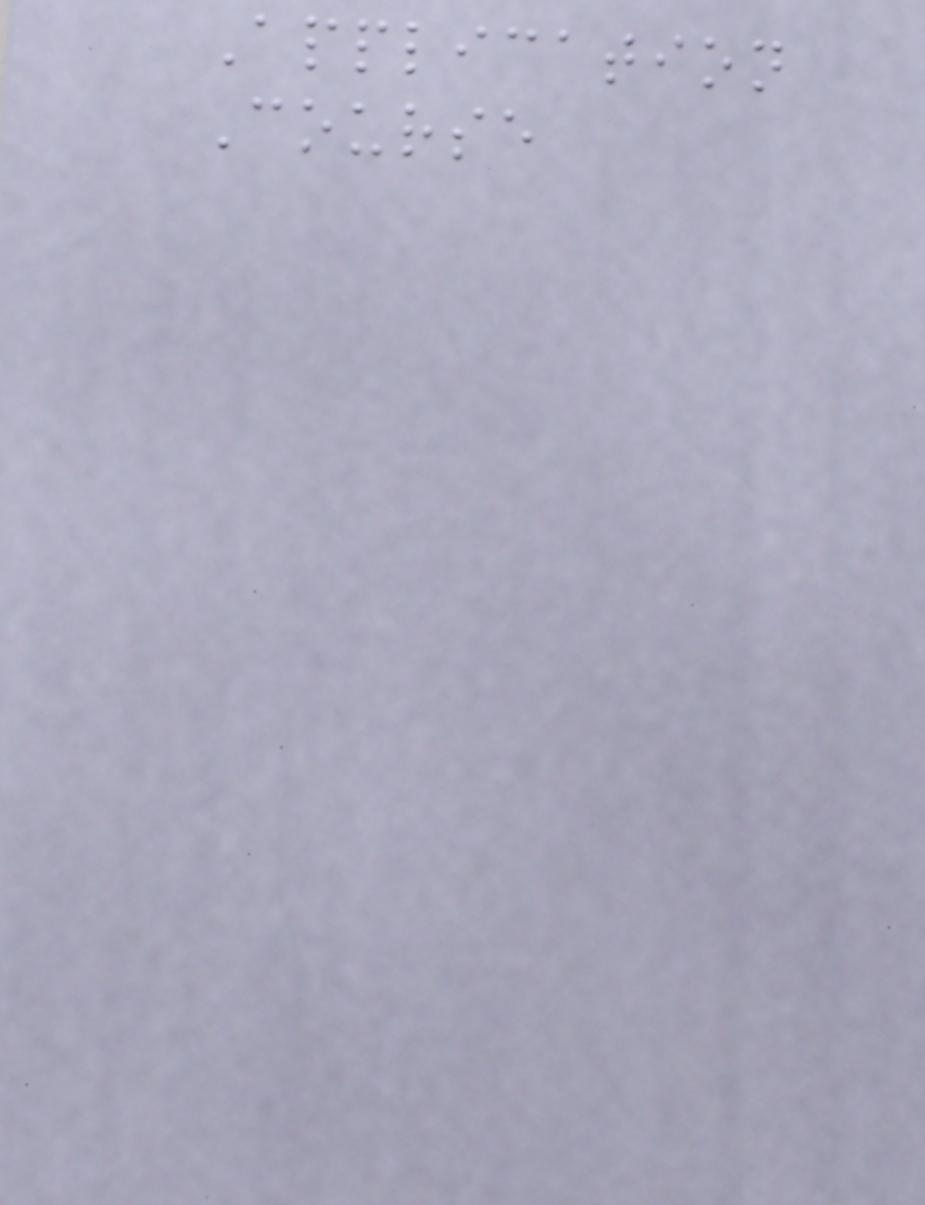Application
Course
